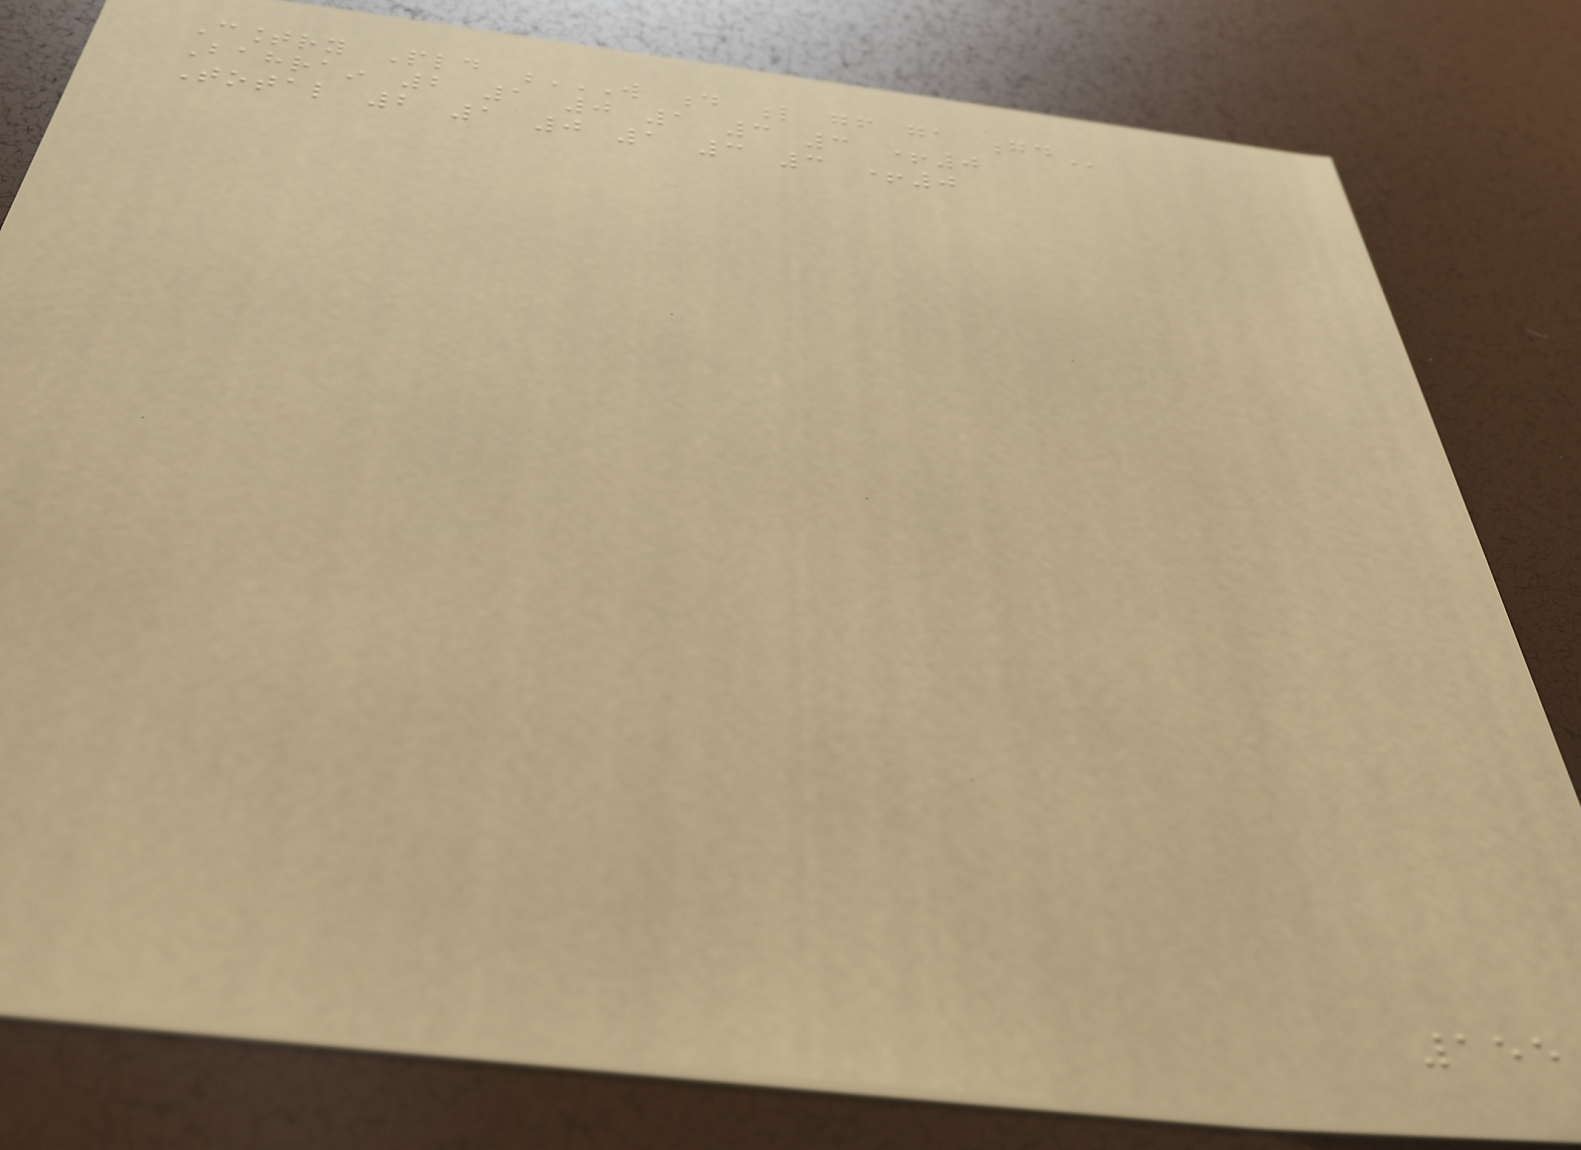Country Pld W D L GF GA GD
Bahrain 2 1 0 1 3 3 +0
Total 2 1 0 1 3 3 +0
155
